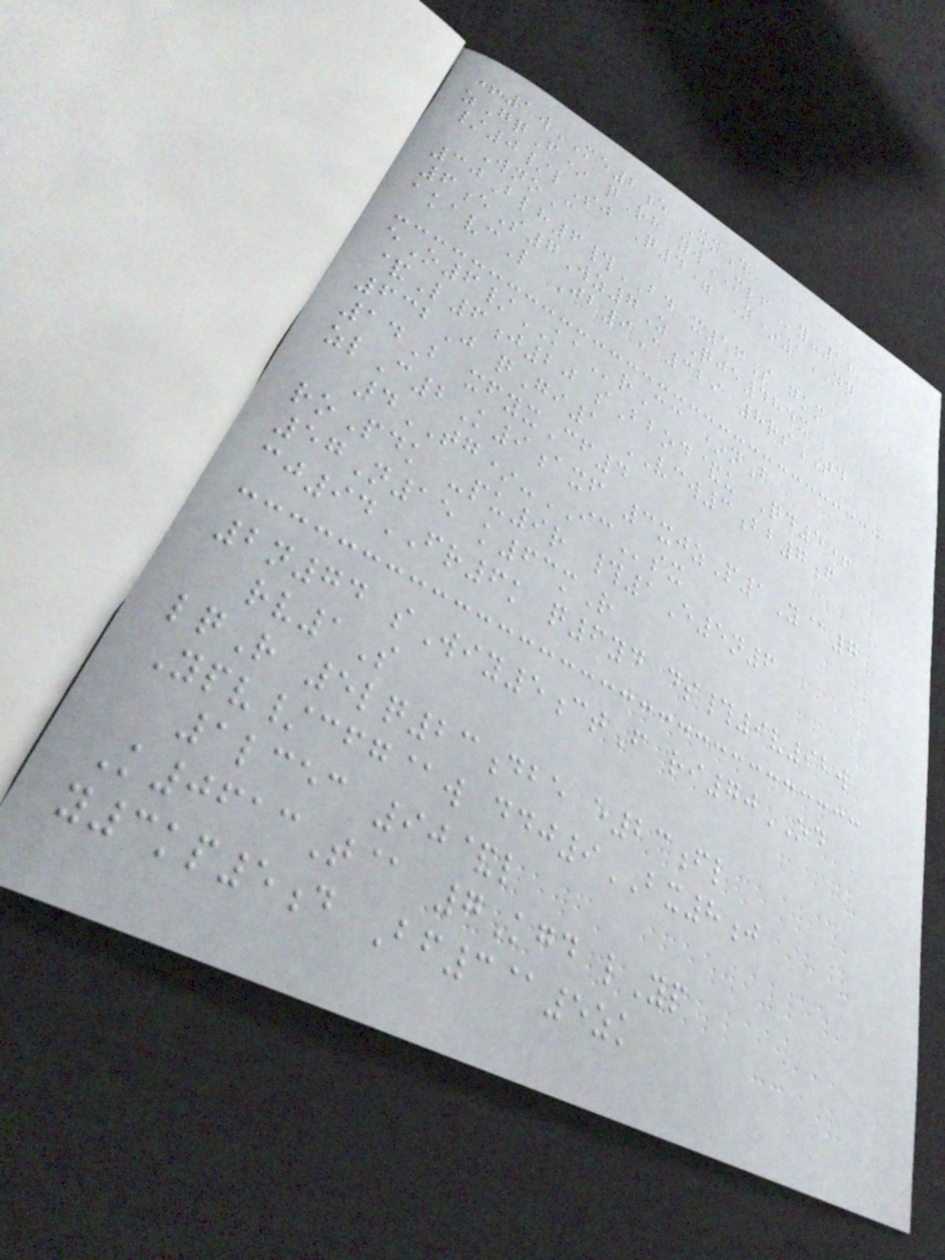+1wME2e XmD
zGqF* qRh ywMLFy-18
/0/lSj Q4= N*1NQ
WnoC
30Blh6#BD x16S gkm
6eS7Wz7Z Qje484x
akavcL Jb9A329 8rsTD
eO6/KArCc *nB
&L6j20 sBbod&u Qd5+
632J qGi1 VCW3bb7f
14B xfyxCf4
zlC2K9axf 3xjzP1Y@7
4TG*-ICsx
roPdk -pu9r #1E5n6
57N15 k63mR
cj94FR6k q6yd ds#9v92w
2n74 sWiy5ctF ri70OD
rv1S
lqR 5lq23dbe e23fl
Ypv/cfg@w ddj9BX8j
1lcec 90&l
K0613T@ 7Kgd lYp
y3kp5d Bf3@5zk
